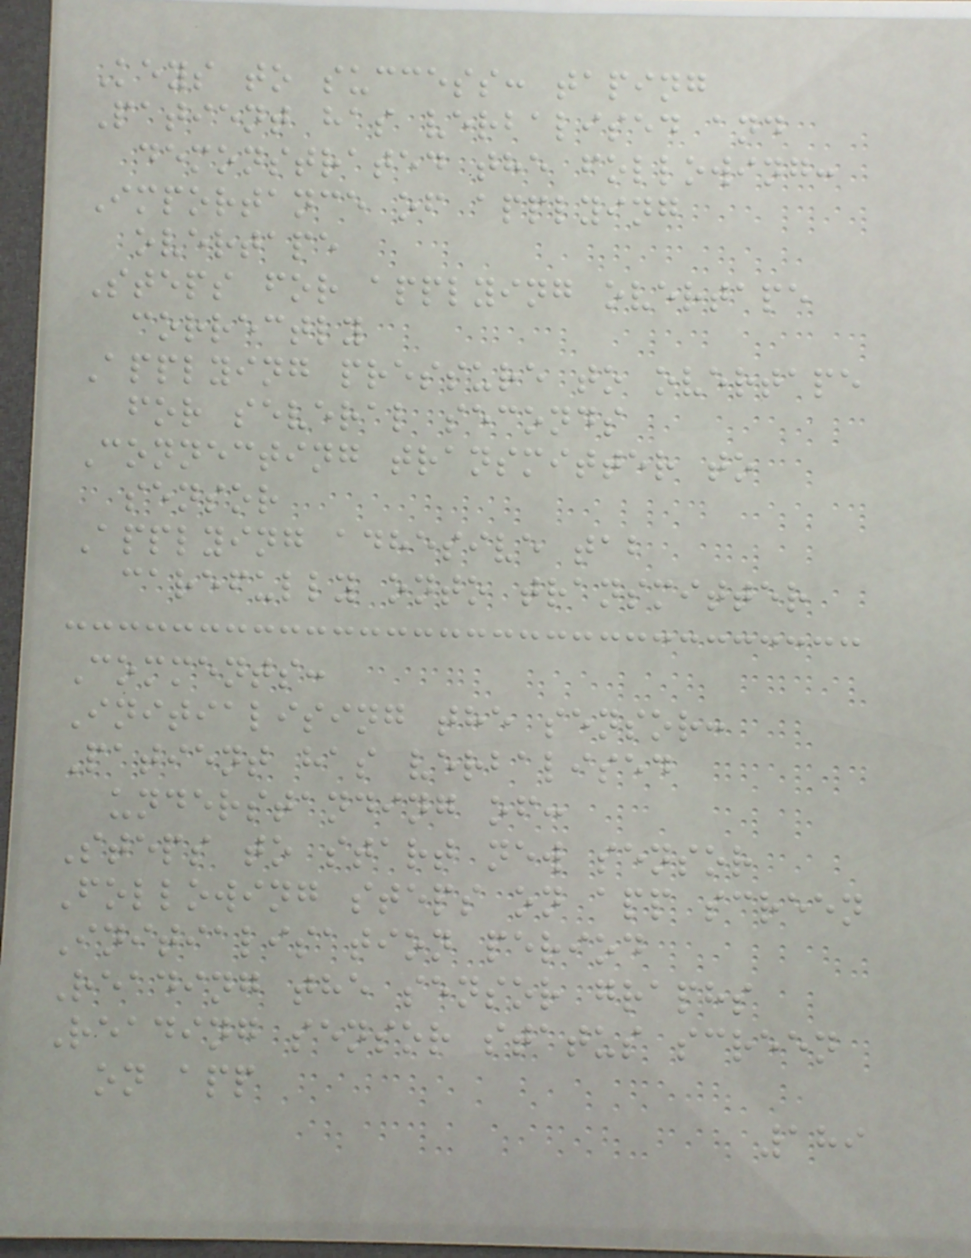Keys to success: taping
Patient has verbalised and
demonstrated the following:
Importance of applying
overtape
Steps for applying overtape
correctly
Applying pressure to overtape
for several seconds
Connecting transmitter to
sensor
Applying adhesive tab
carefully onto transmitter
Comments:
Initialising the sensor:
Patient has verbalised
understanding of:
Steps to start new sensor
Following steps on app screen
Initialisation period
Reading the sensor graphs
Reading sensor status screen
on app
189
